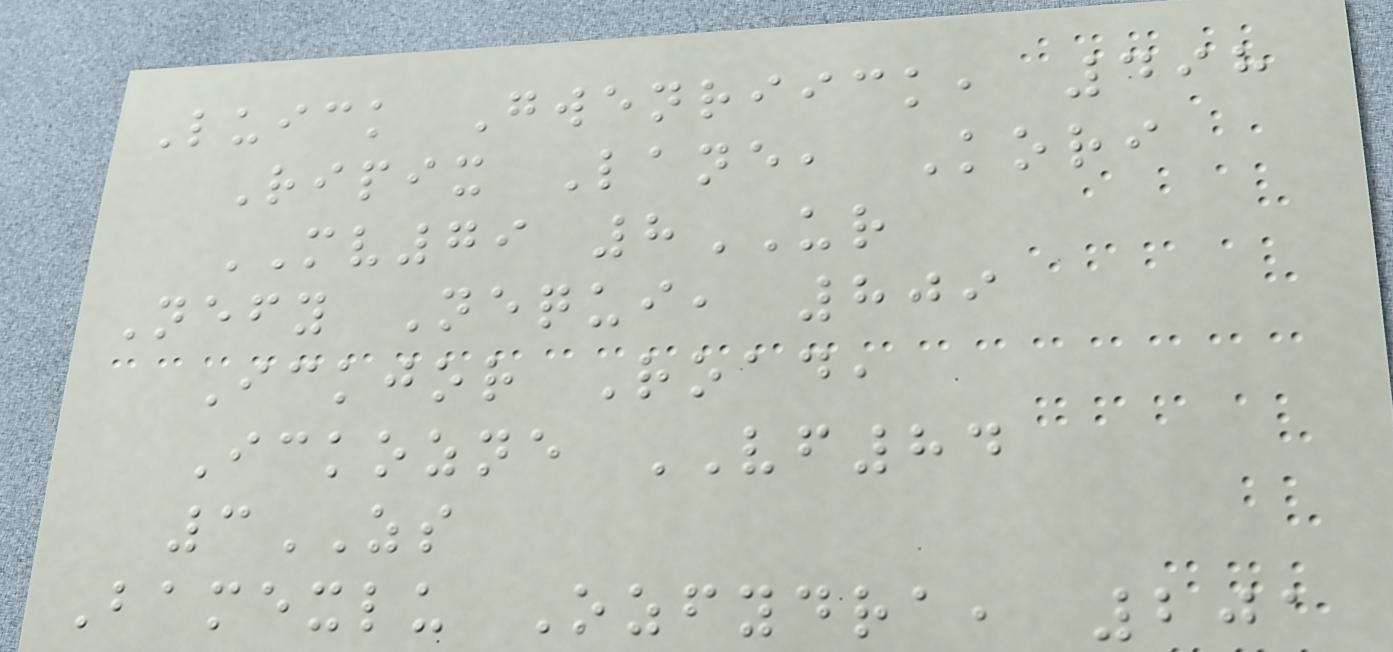Luick Gwenriick, 498
Ripix Lane, Kori
MV79 8UR
Nefy Nequi, 809
Ickjor Road,
Ickozne VF84
3ZS
Bamexlu Ozfydra, 201
